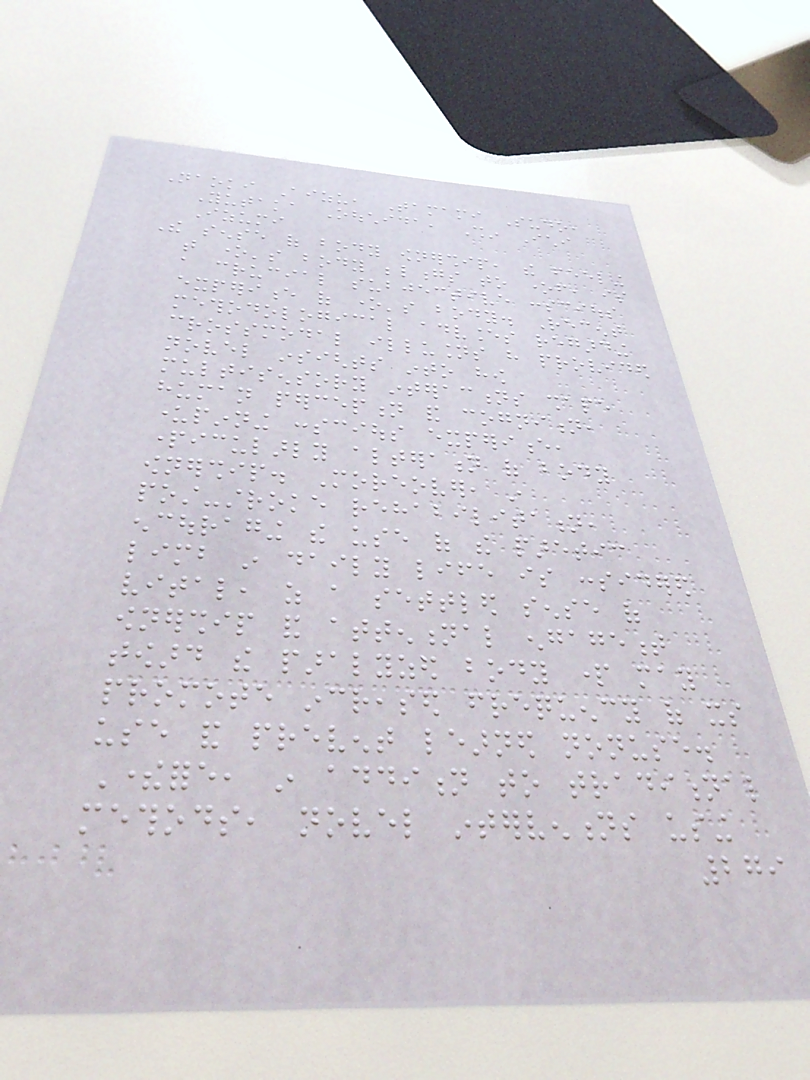Naoki Aizu, Tamami Sudo,
Yutaka Oouchida, Shin Ichi
Izumi
The sense of body ownership, the feeling
that one's body belongs to oneself, is
a crucial subjective conscious
experience of one's body. Recent
methodological advances regarding
crossmodal illusions have provided
novel insights into how
multisensory interactions shape
human perception and cognition,
underpinning conscious experience,
particularly alteration of body
ownership. Moreover, in
post-stroke rehabilitation,
encouraging the use of the paretic
limb in daily life is considered
vital, as a settled sense of
ownership and attentional engagement
toward the paralyzed body part may
promote increased frequency of its
use and prevent learned nonuse.
Therefore, in addition to traditional
methods, novel interventions using
279
